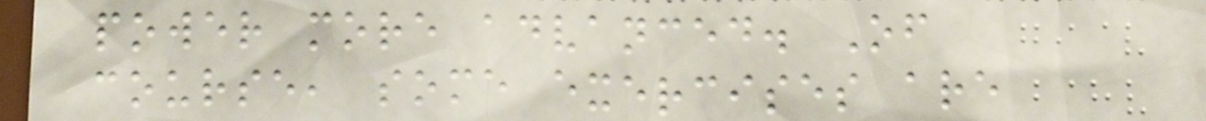power more advanced. Of
course, some exercises are
